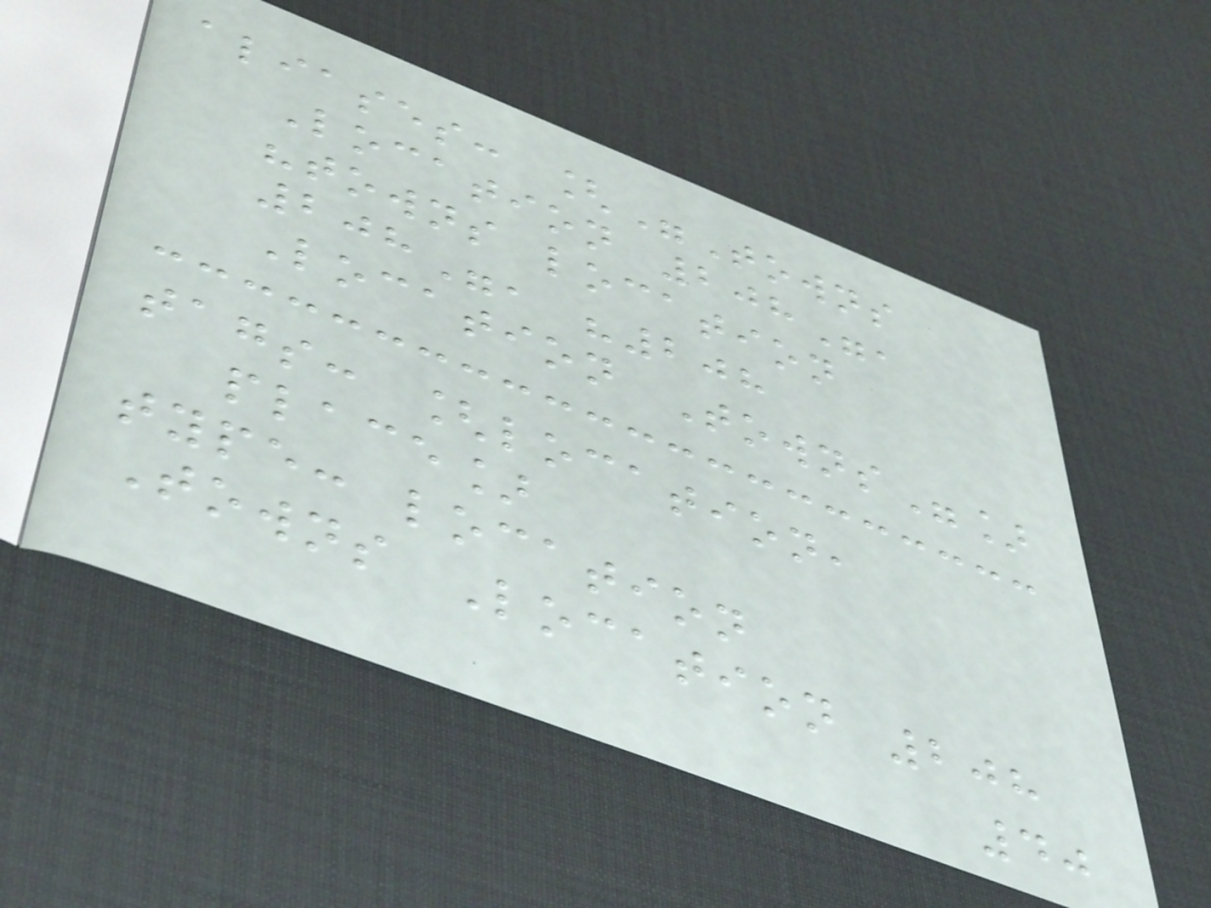aliases: ["Towns
Location 208",
"towns location
208", "208
Location Towns"]
tags: [location,
place]
type: location
Towns Location 208
40
